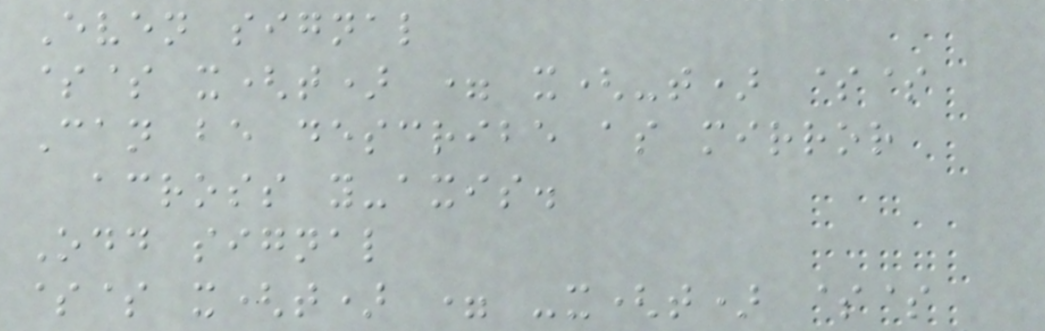Even signal
$$ x(t) = x(-t) $$
Can be describe as mirror
across y-axis.
Odd signal
$$ x(t) = -x(t) $$
